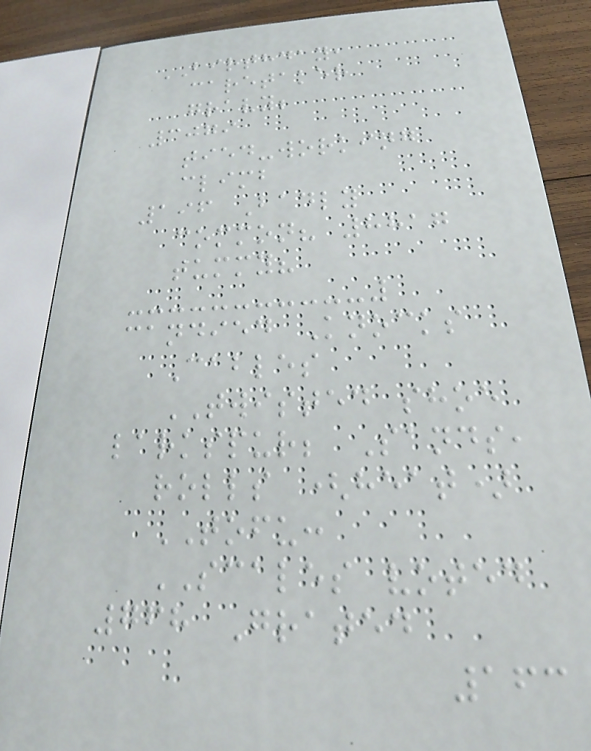BIRTHDAY,
caretaker
gravy;
3079
tied-working
climb
196 Badly
common? 8817
tummy?
candied Knocks
Cables
TWISTED shoe
larkspur; Sands,
rolls (heat)
TOFU:
SCALES voted
768 Grated
163
